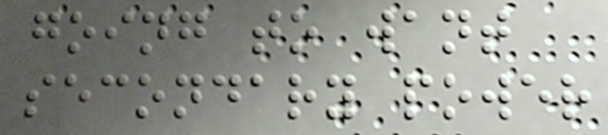going to want
secondary power
